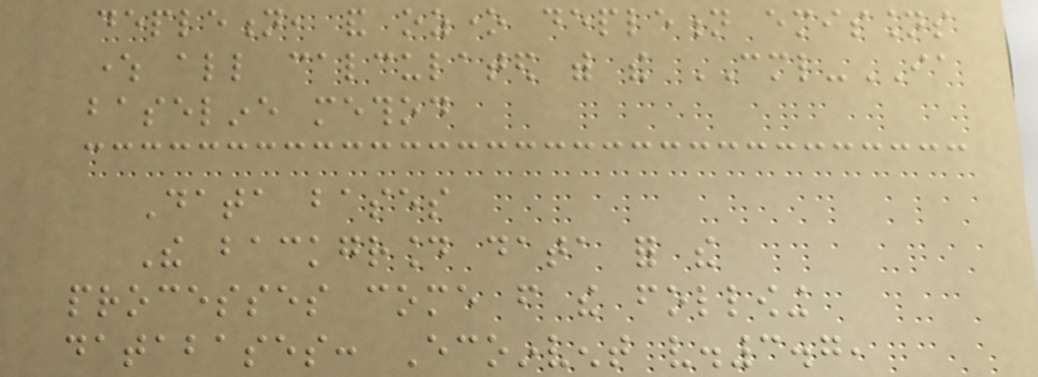depletion, and ozone depletion emissions
where all calculated with the CML-IA
baseline method
Data bases
The background data for the
processes come from the following
databases: Ecoinvent v.3.7,
